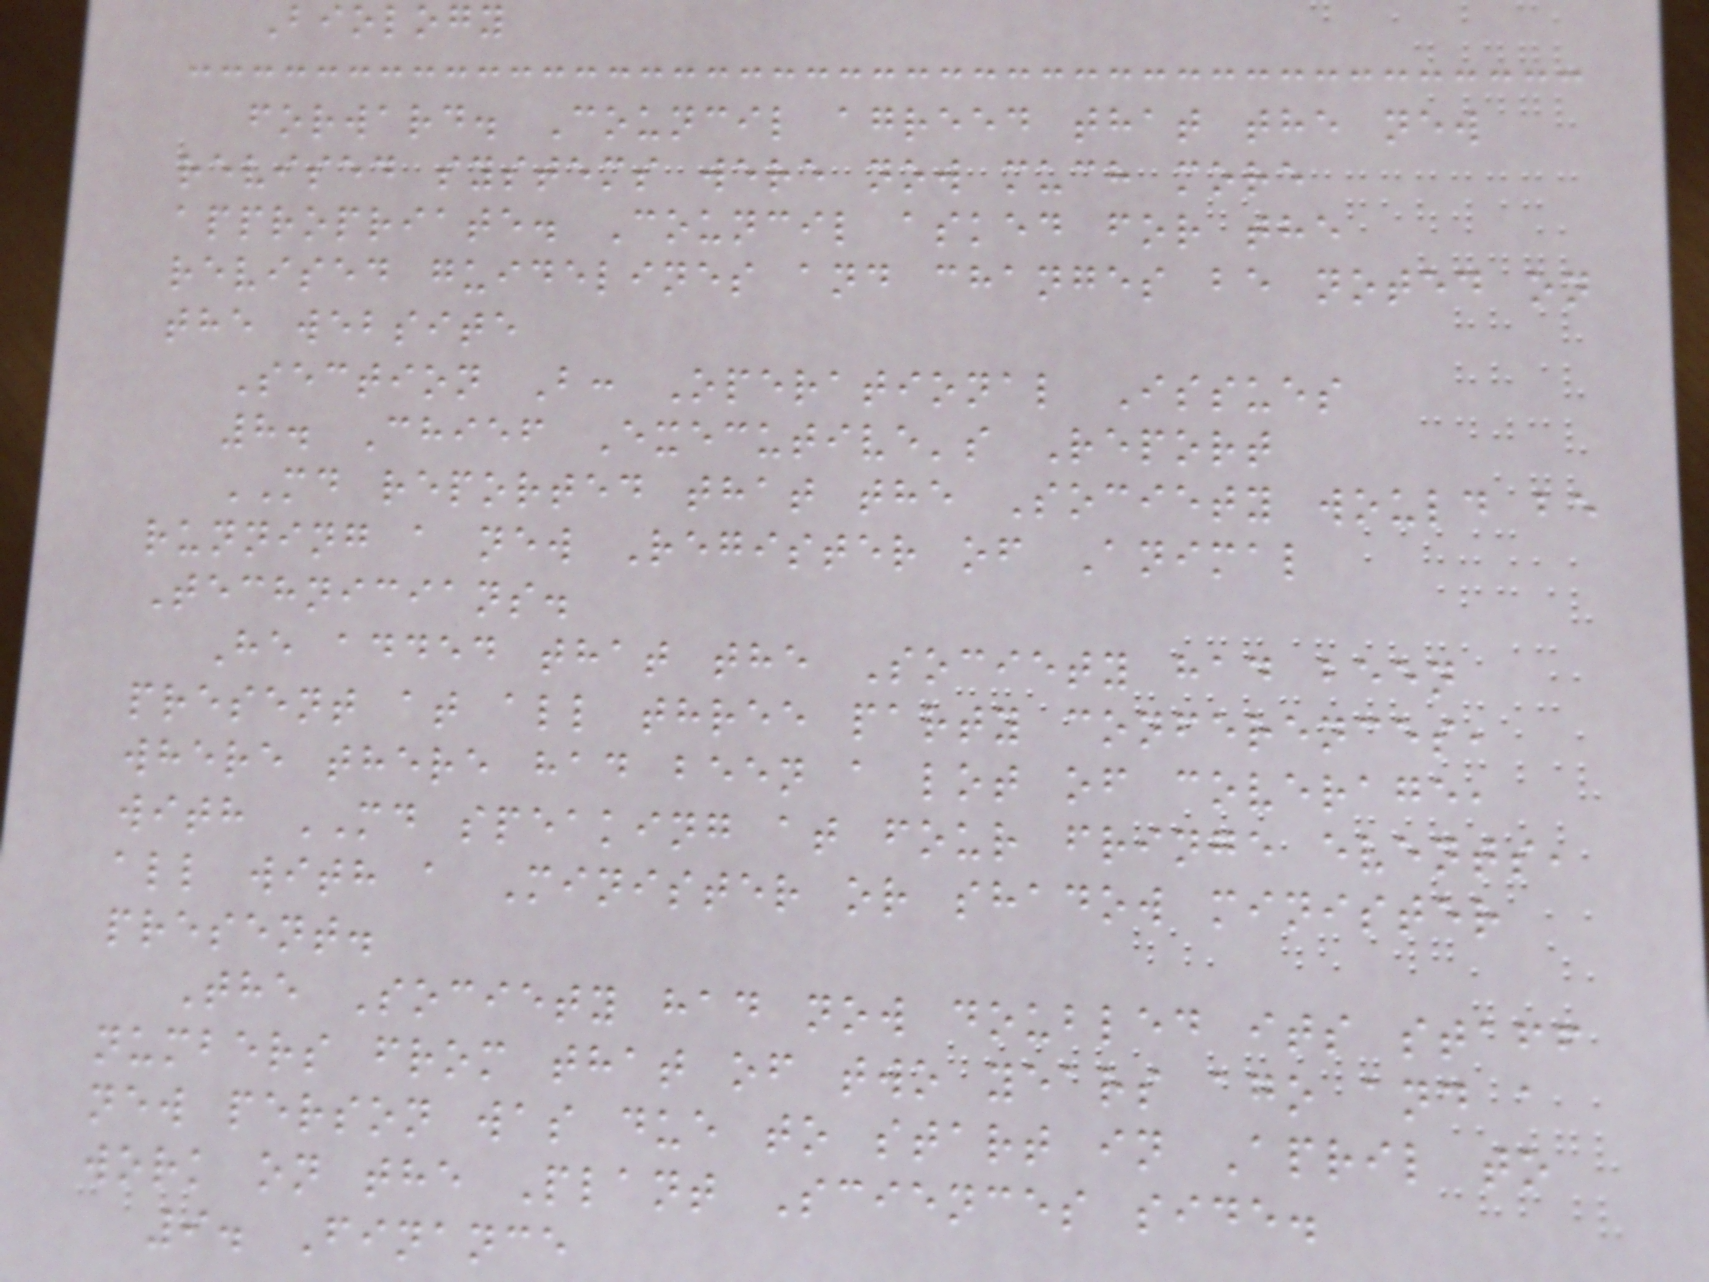Biology
forward. Council agreed that the new
revised systems were now much more
appropriate. Council asked for the
revised guidelines and changes be noted on
the website
Section B: Operational Issues
8. Chief Executive's Report
MD reported that the Society would be
running a new Register of Animal
Technicians.
He added that the Society had been
present at all three party conferences,
where there had been a lot of coverage,
with MD speaking at four fringe events,
all with a Minister or shadow minister
present.
The Society had now doubled its staff
numbers from that of two years ago and a
new person was due to start in April to
work on the Plant Sciences side.
9. Finance
